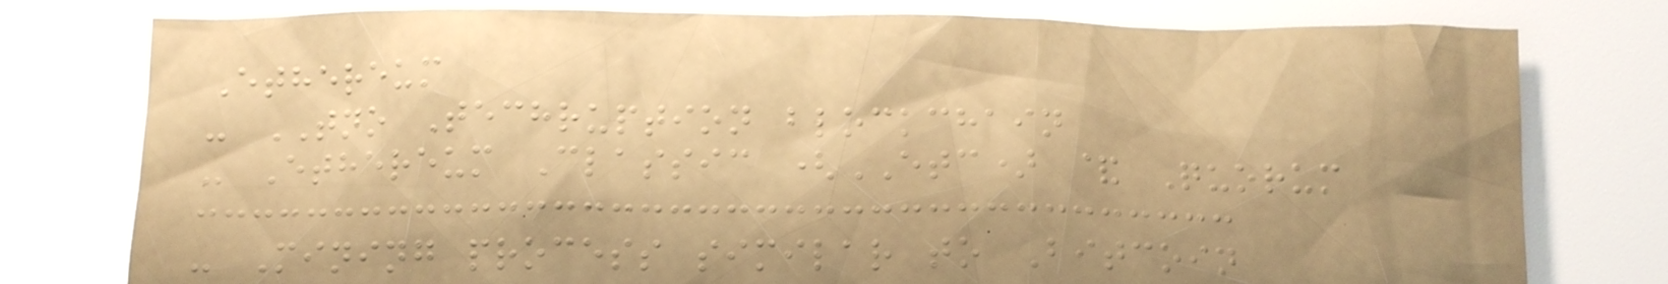Ethereum
- TNO Techruption blockchain
- Ethereum Classic (ETC) & Quorum
- Mining process similar to Bitcoin
